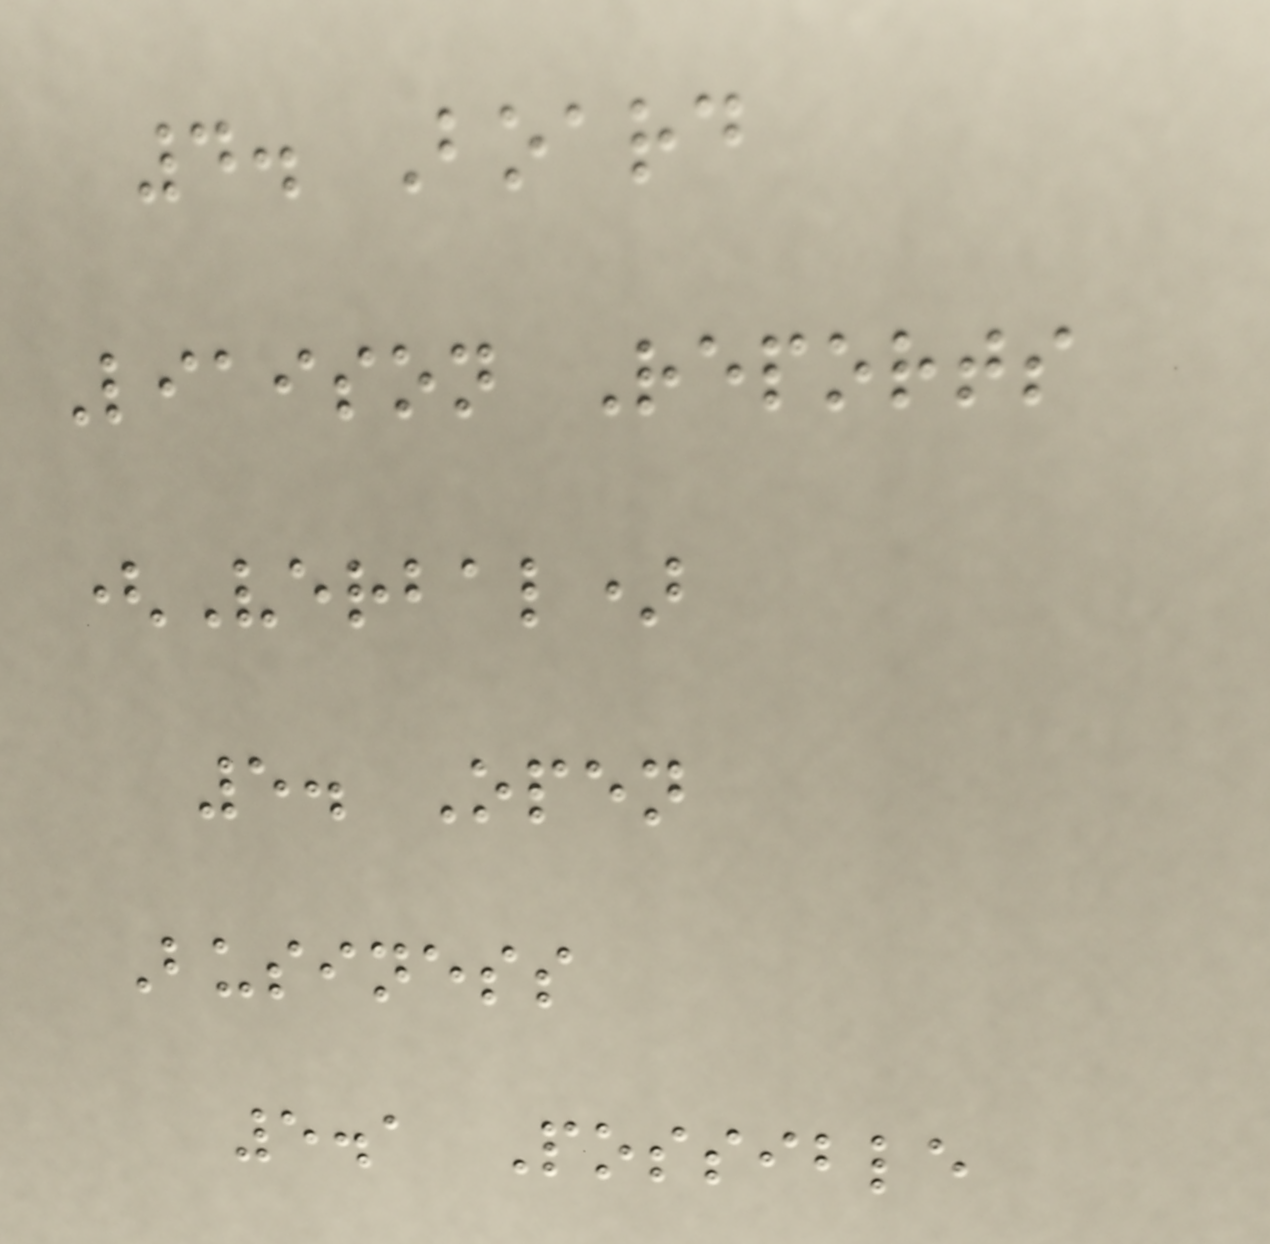4. Board
Liaison Reports
(Verbal)
5. Open
Business
5.1 Possible
